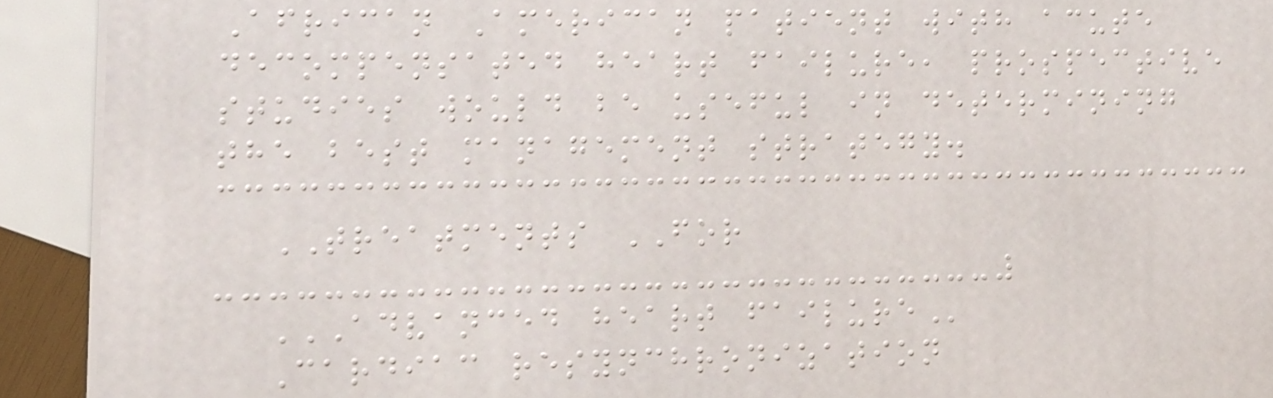African American patient with acute
decompensated heart failure, prospective
studies would be useful in determining
the best management strategy.
TREATMENTS FOR
ADVANCED HEART FAILURE
Cardiac resynchronization
